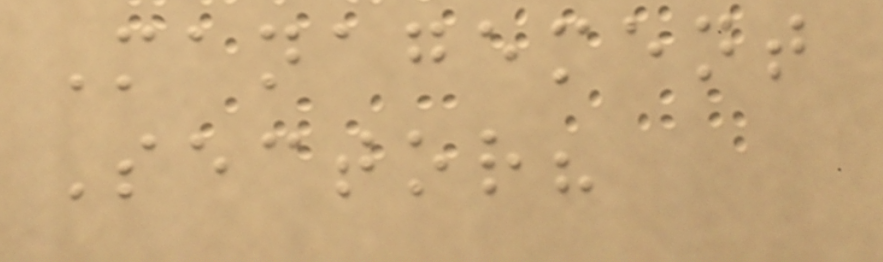Management
Sector?
